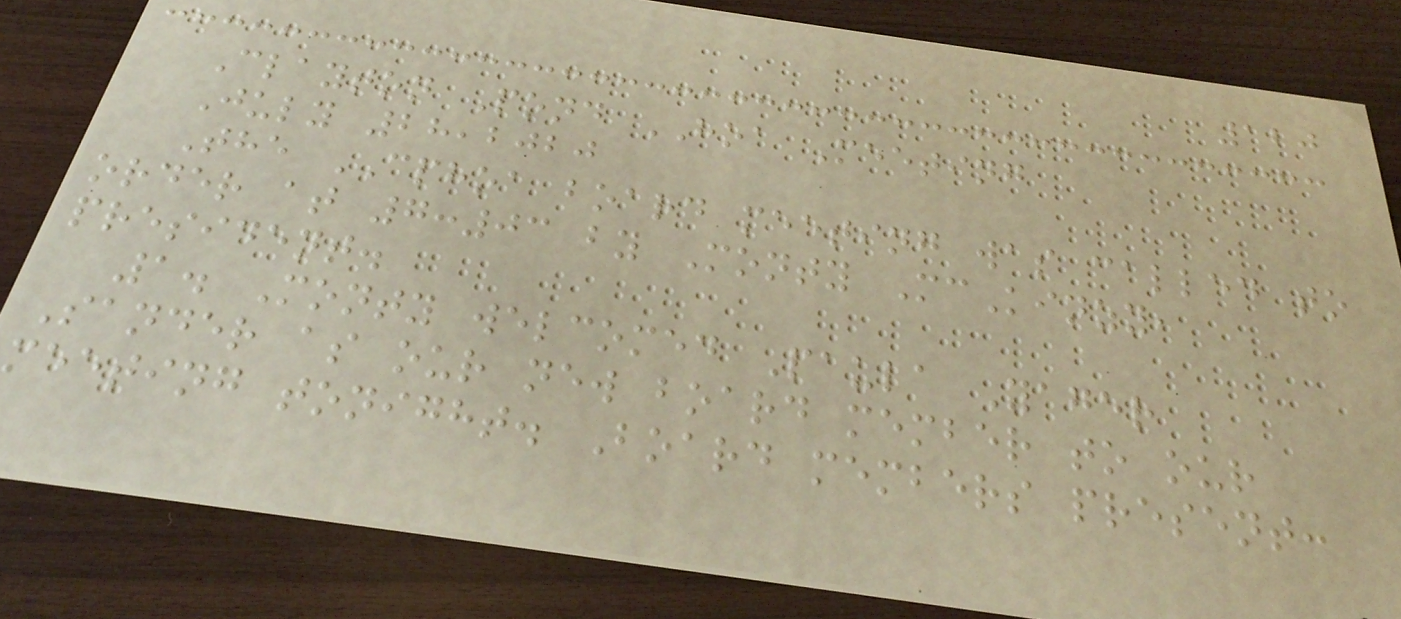120
Clayton Pond HOA Meeting
July 28,2020
The CPHOA board meeting was called to
order at 7:03 by Monty McKinzy,
president.
1. Monty welcomed Paula Yager
Sander as our new board member to our
meeting tonight. Board members present:
